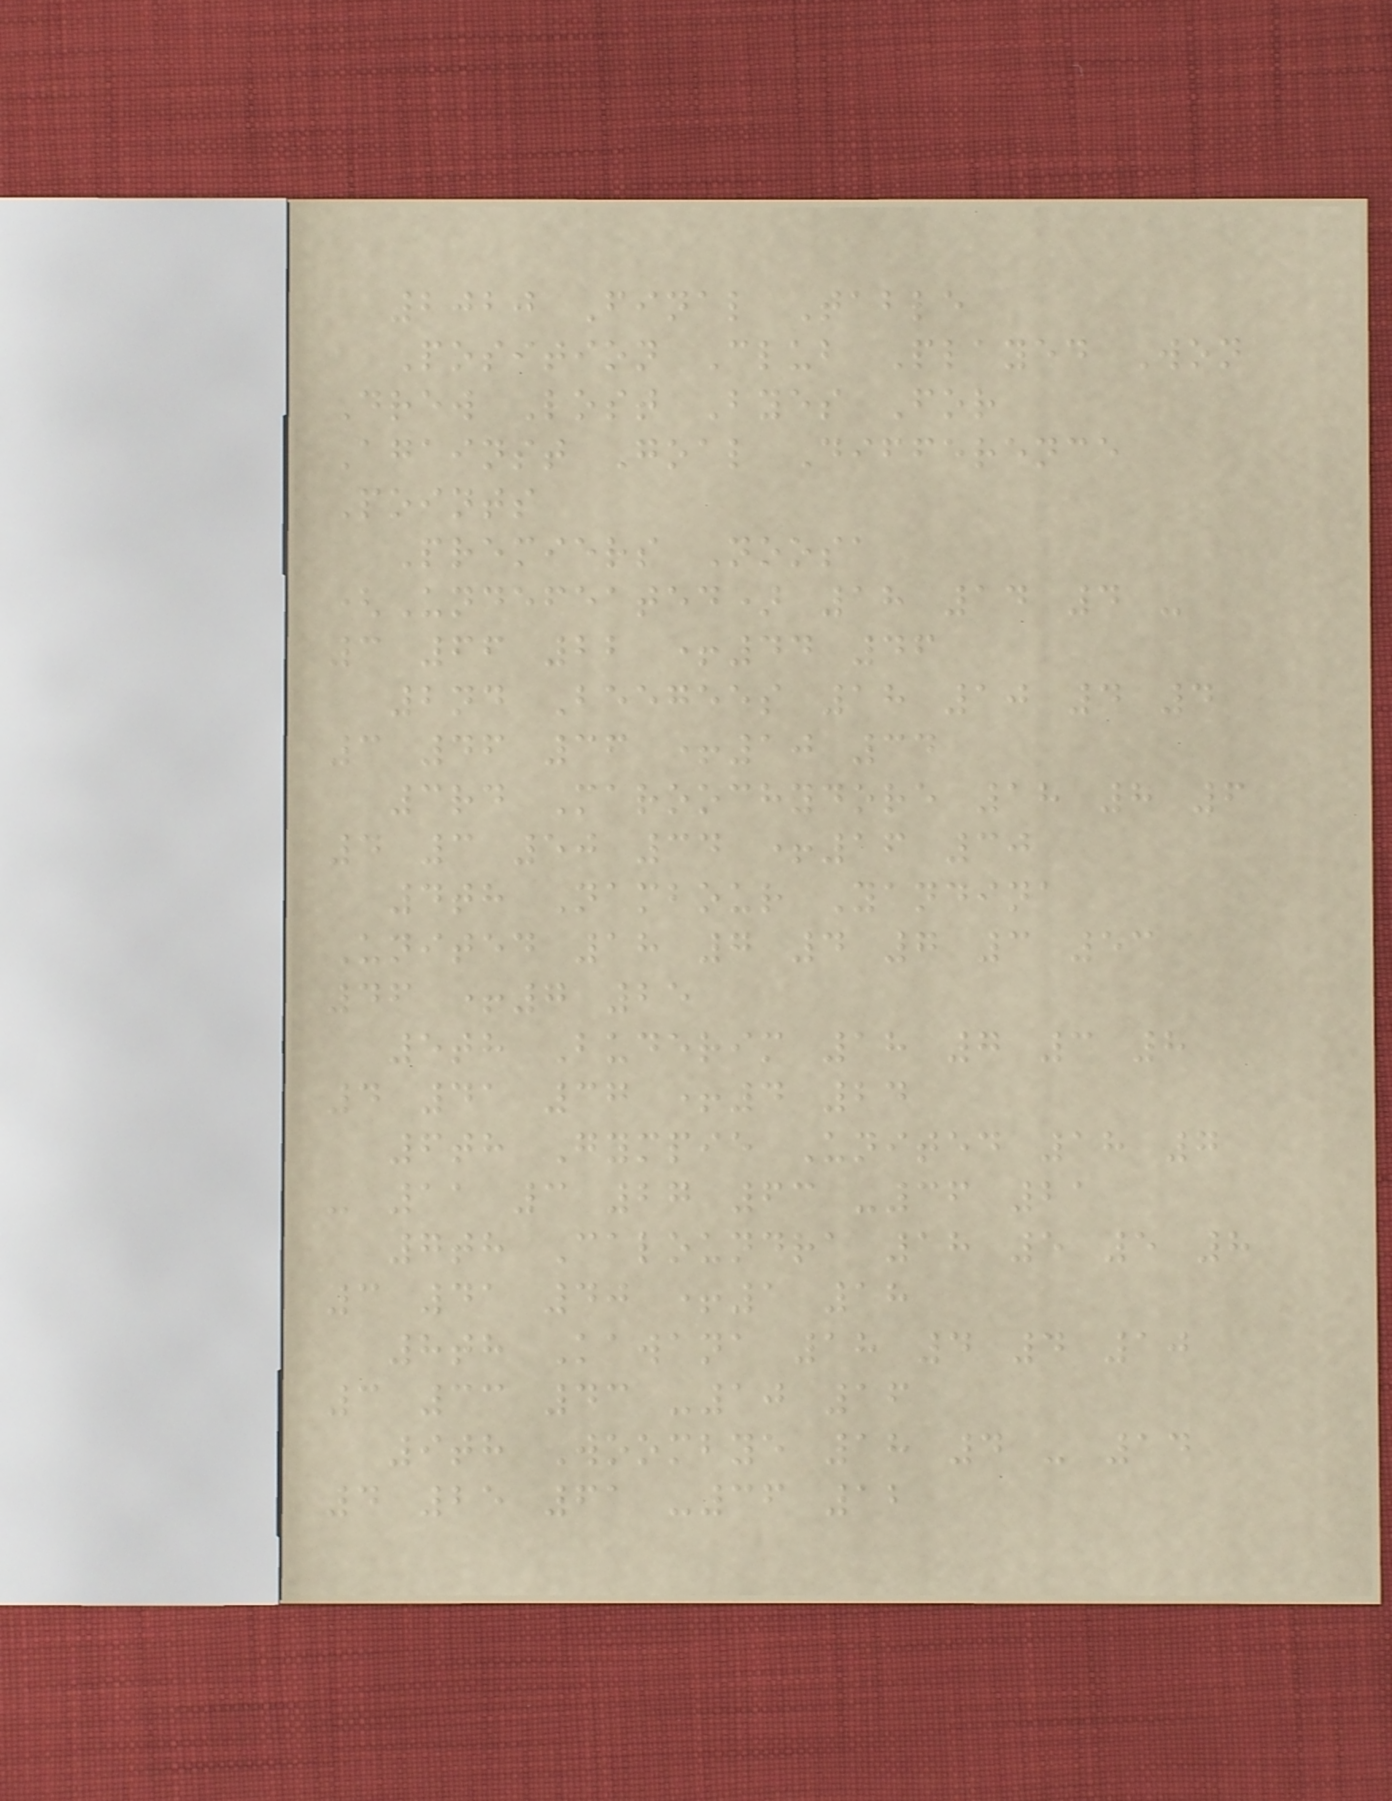2020 Final Table
Position Club Played Won
Drew Lost Byes For
Against Goal Difference
Points
Premiers Noosa
(Undefeated) 18 14 4 -
3 66 22 +44 46
2nd Beegees 18 10 4 4
3 46 36 +10 34
3rd Maroochydore 18 8 6
4 3 50 34 +16 30
4th Nambour Yandina
United 18 7 4 7 3 53
46 +7 25
5th Buderim 18 7 3 8
4 41 37 +4 24
6th Gympie United 18 7
- 11 3 27 63 -36 21
7th Caloundra 18 5 5 8
3 41 40 +1 18
8th Kawana 18 4 4 10
3 33 43 -10 16
9th Woombye 18 4 - 14
4 25 61 -36 12
